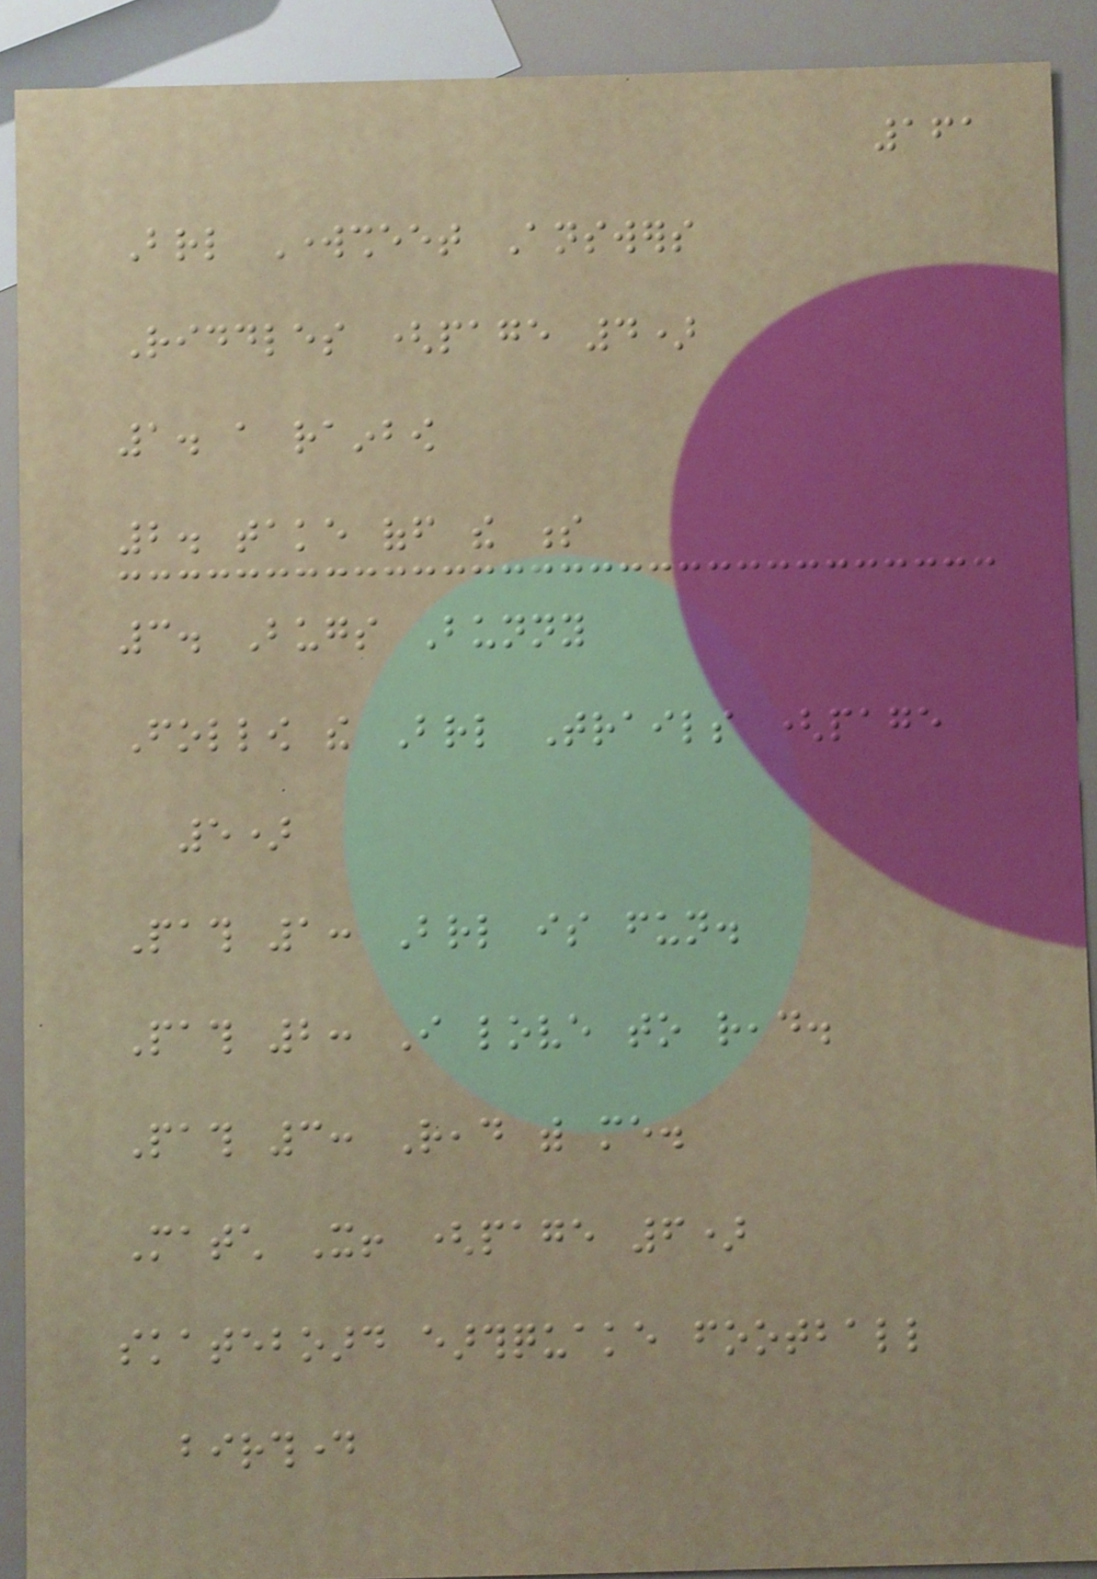161
Braille Worksheet Answers
Riddles (page 4)
1. a rainbow
2. take off the s
3. Bugs Bunny
Follow the Braille Trails (page
5)
Path 1: Braille is fun.
Path 2: I love to read.
Path 3: Read with me.
Match It! (page 6)
skateboard earthquake football
birthday
